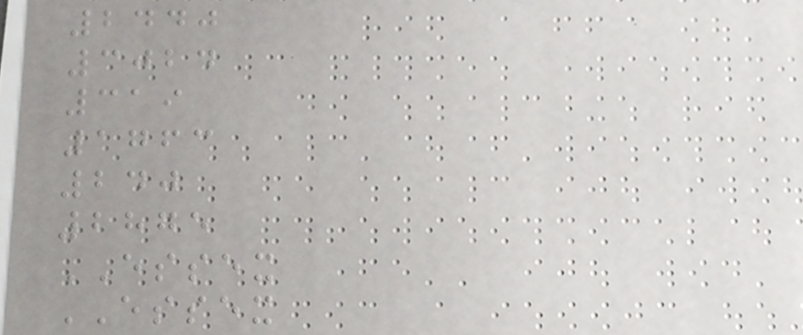2440
3024
319
1763
240
2875
ESSEX
ESSEX
